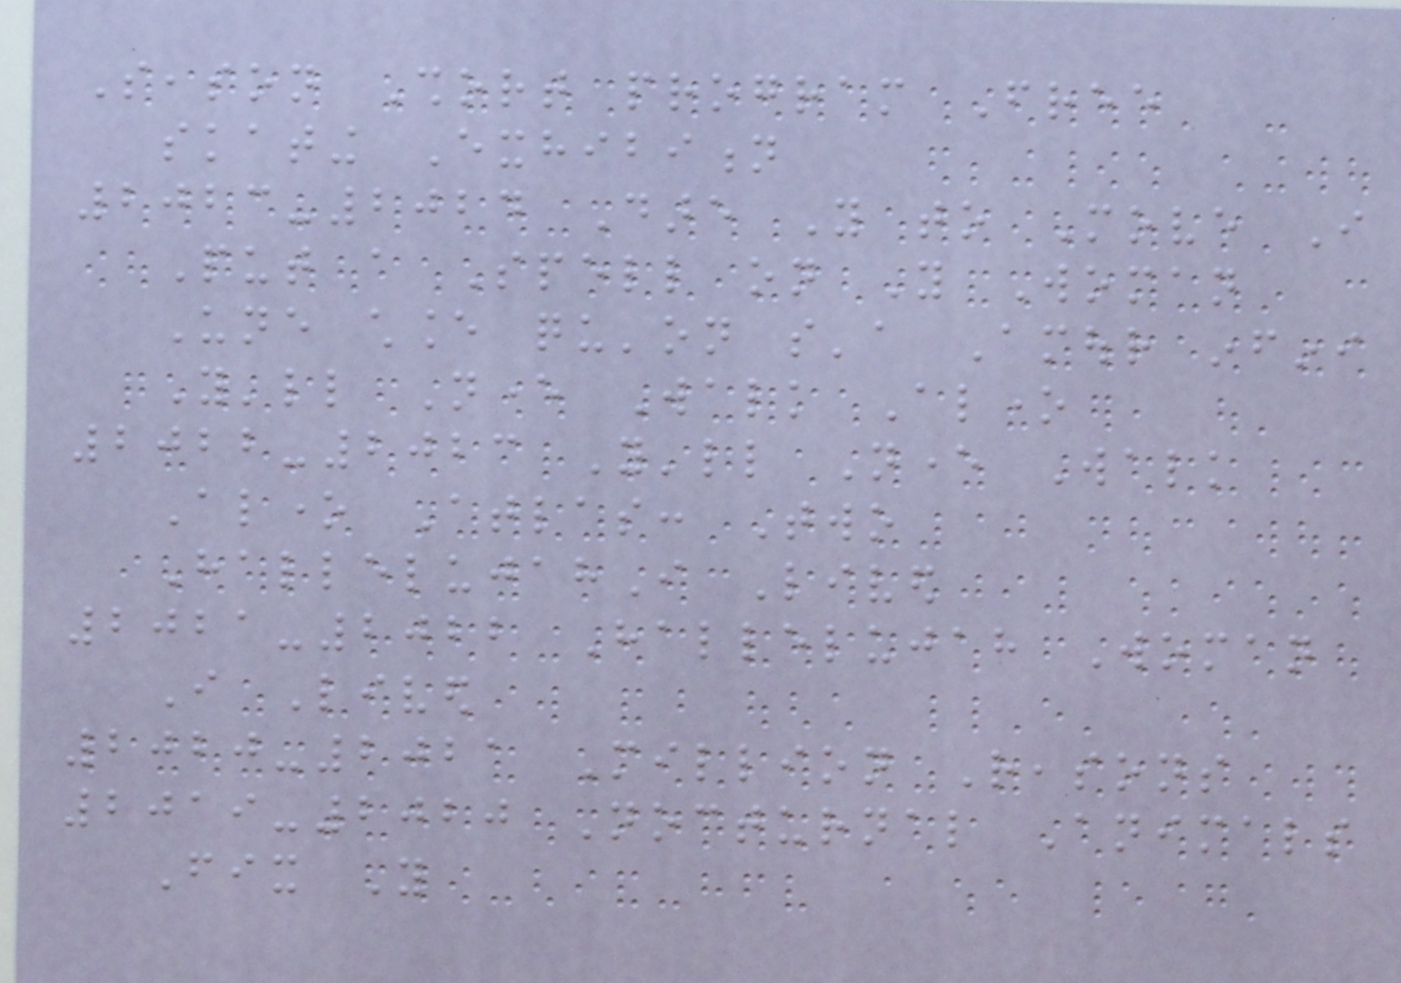Season Short program Free
skating Exhibition
2023-2024 Dare You to Move I
Put a Spell on You Woman
Une chance qu'on s'a Amour infini
You'll Never Walk Alone
2022-2023 You'll Never Walk
Alone Atlas: Two
HallelujahI Lived
2021-2022 Hallelujah Woman
I Lived
2020-2021 Million Reasons
2019-2020 Nocturnal Animals
Fix You
